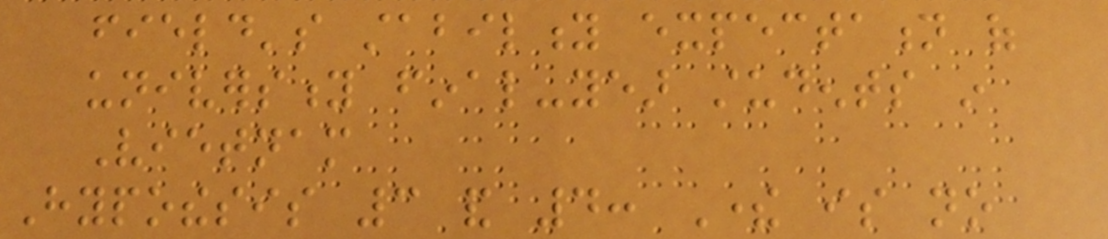field's stability expectation of
university final-year students in
Vietnam
Hypothesis 3 and 4: There is no
